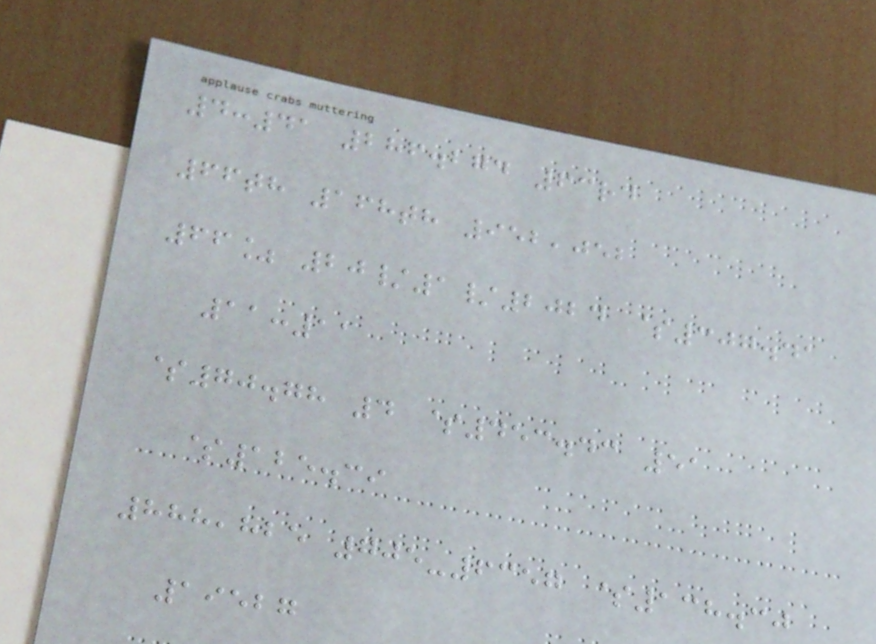4:41 286.274 63rd
66th 168th 952,052
66% 20/1/2024 $307.41
11:11
$70.78 4 $453.43 51
$125.39
888,825 705-6357 $138.30
19527
